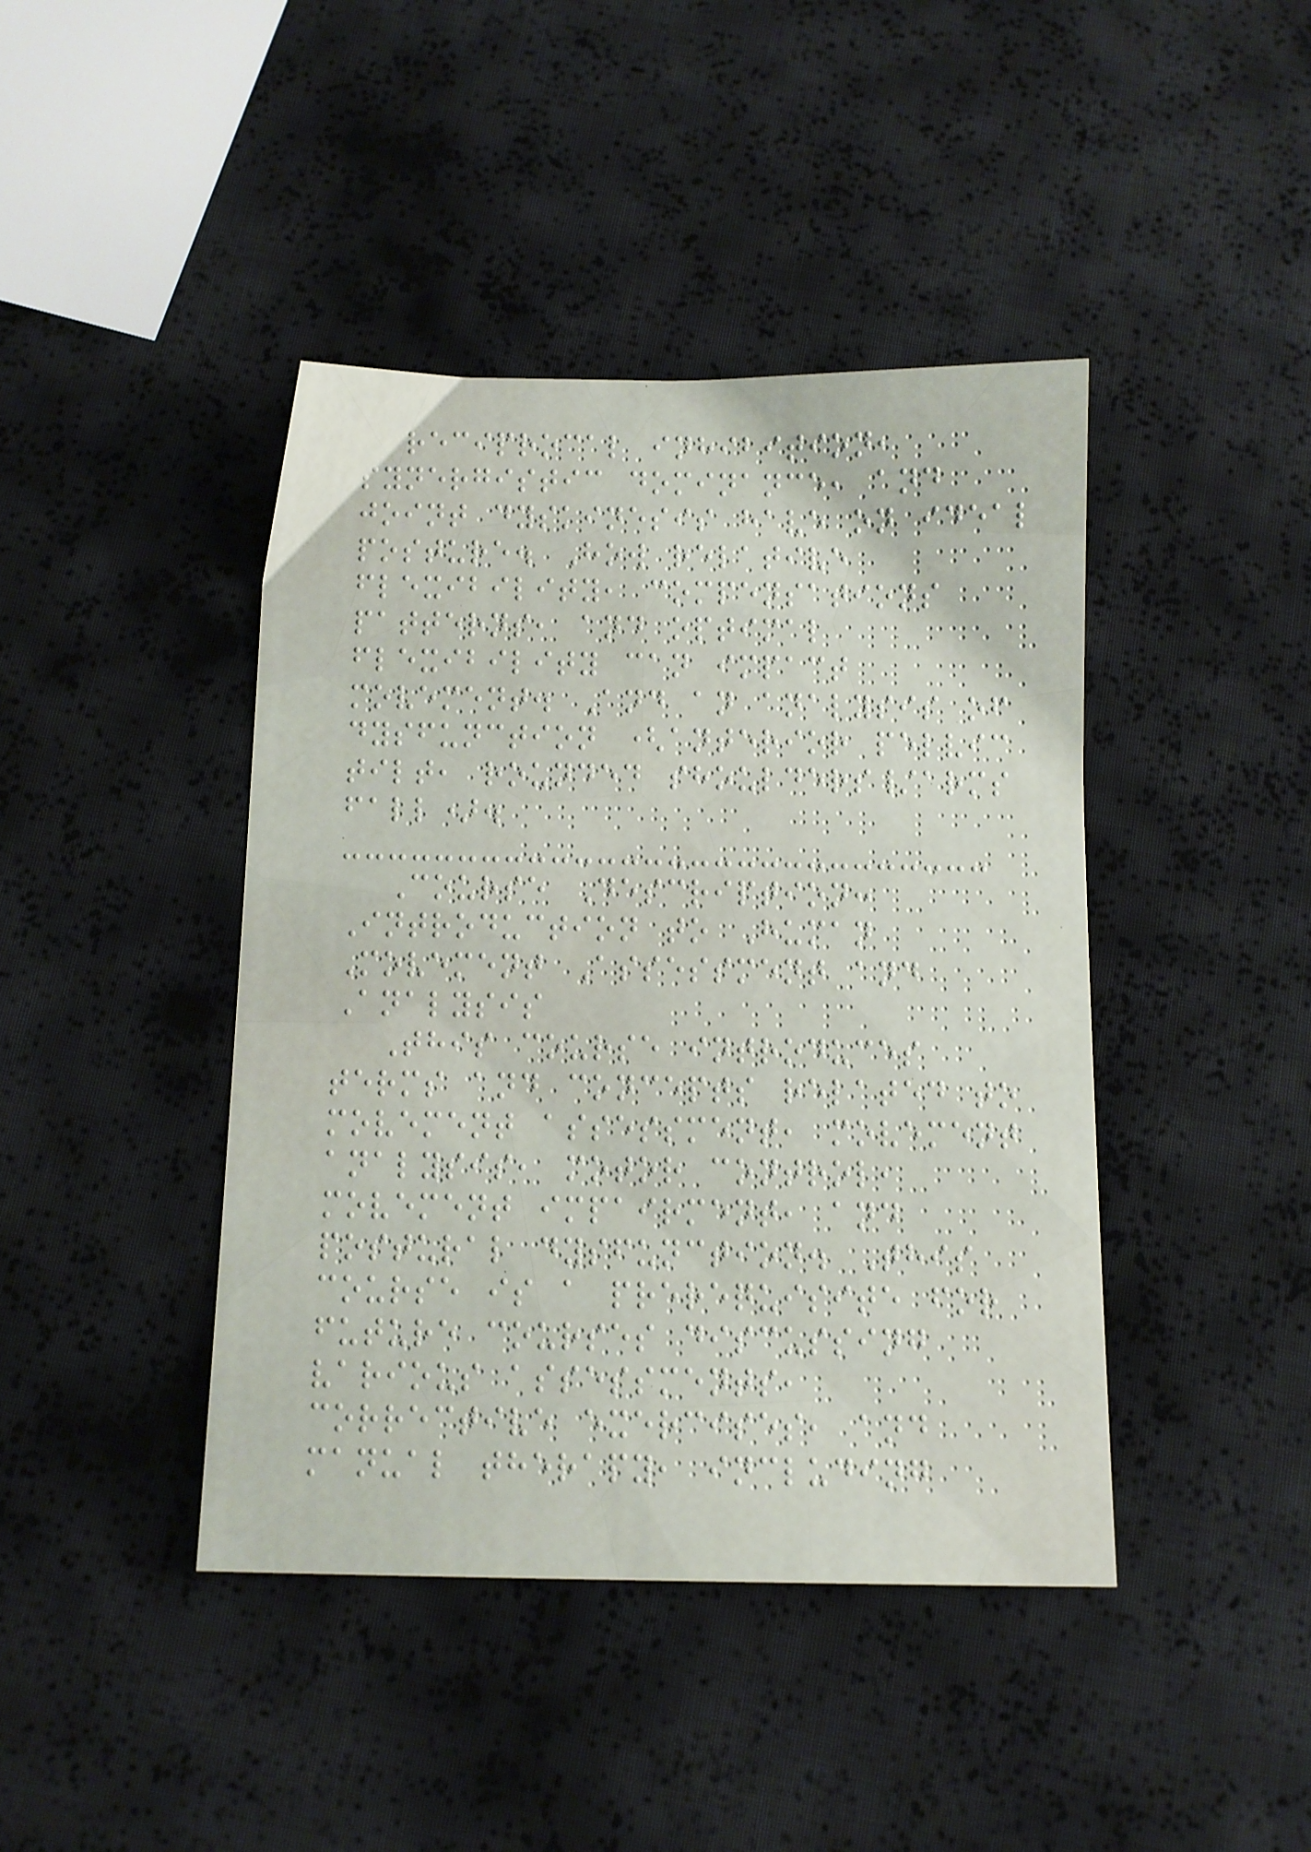reciprocal inhibition,
synergistic dominance, and
joint dyskinesis have on ideal
posture. How relative
flexibility, compensations
patterns, and optimal
flexibility can impact
movement. And an analysis of
dysfunction (anterior pelvic
tilt, rounded shoulders/arms
fall).
Course Description:
Introduction to Human
Movement Assessment and
Analysis
This course introduces
terms and concepts related to
movement assessment, movement
analysis, motor control,
movement impairment, and
postural dysfunction. This
course is a prerequisite for
future courses discussing
various assessments,
corrective exercises, and
manual therapy, including
